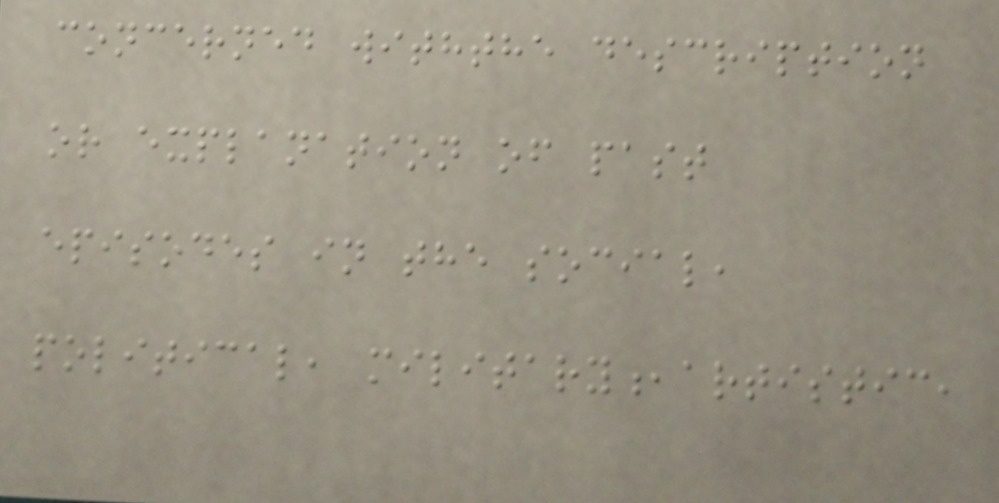concerned withthe description
or explanation of past
episodes in the social,
political, military,artistic,
